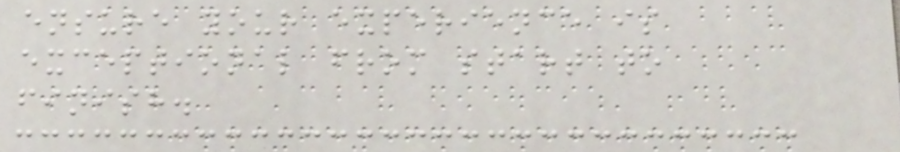ensure your experience is
exceptional from start to
finish.
